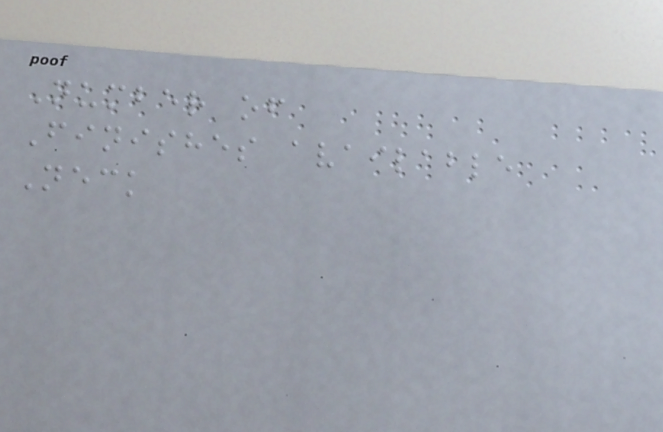Number of
Finishes available
Neck
